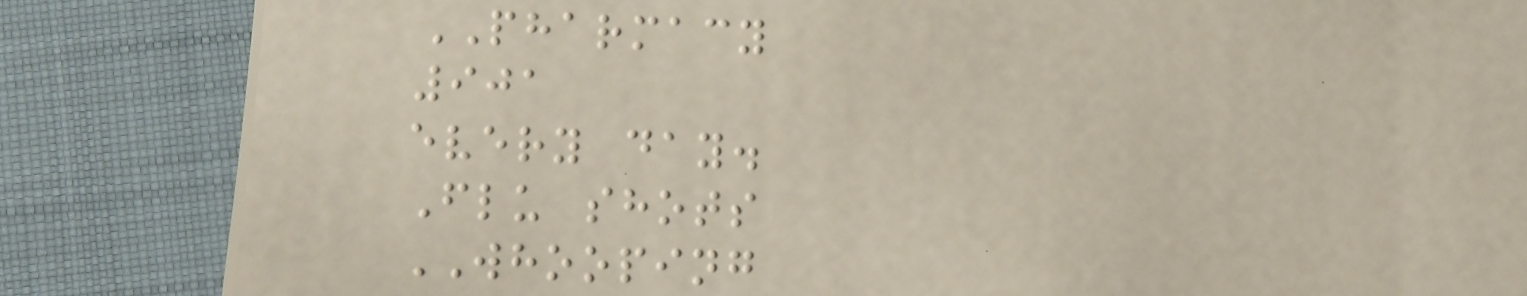PHARMACY
901
every day.
Flu shots
WHOOPING
